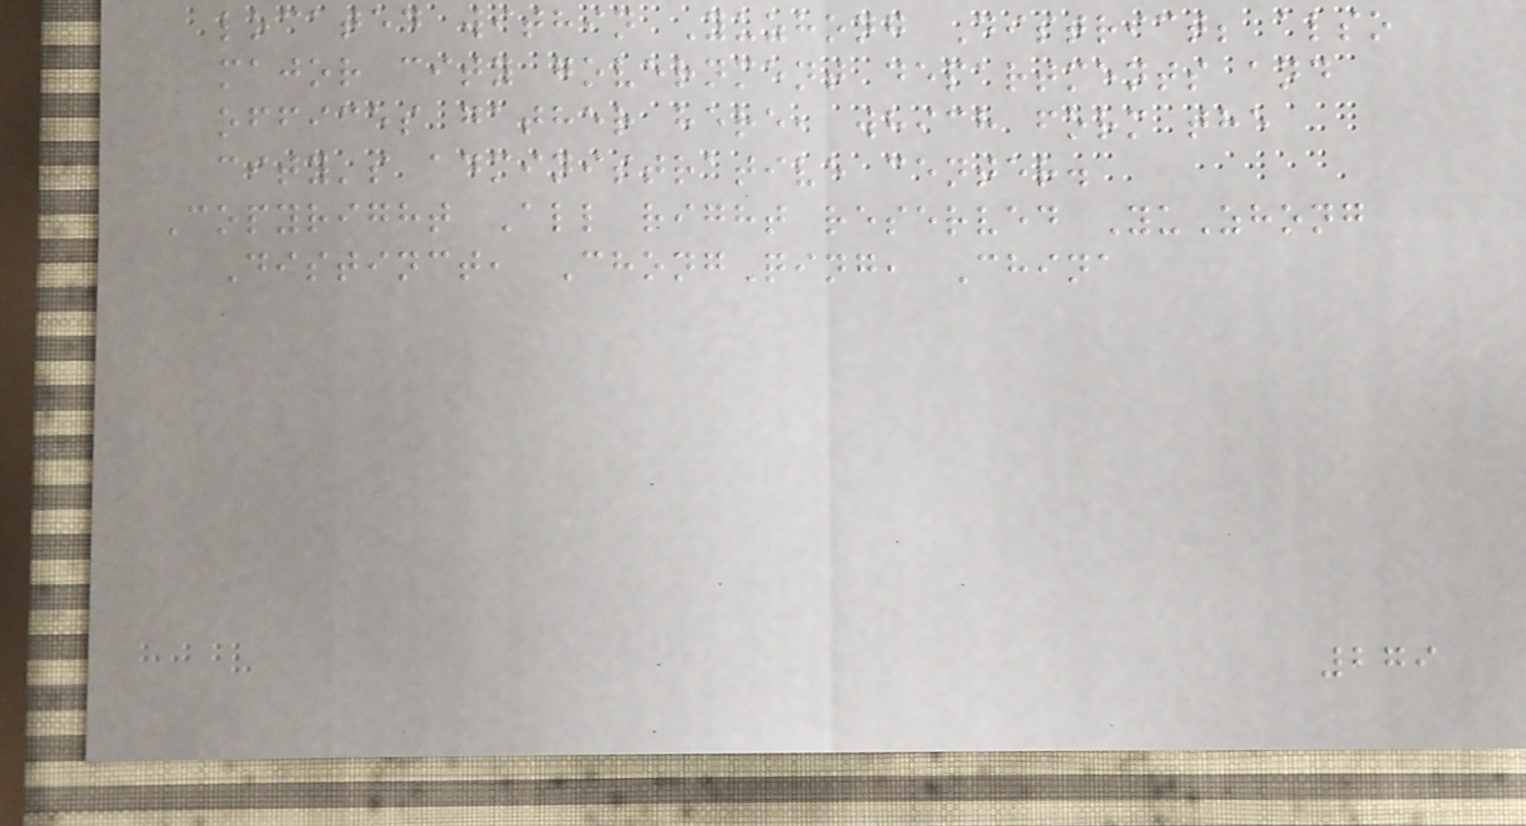located within Yuzhong District; also
major city government departments and
offices gather here, which form the
city's administrative center.
Copyright All right reserved YuZhong
Distinct, ChongQing, China
279
